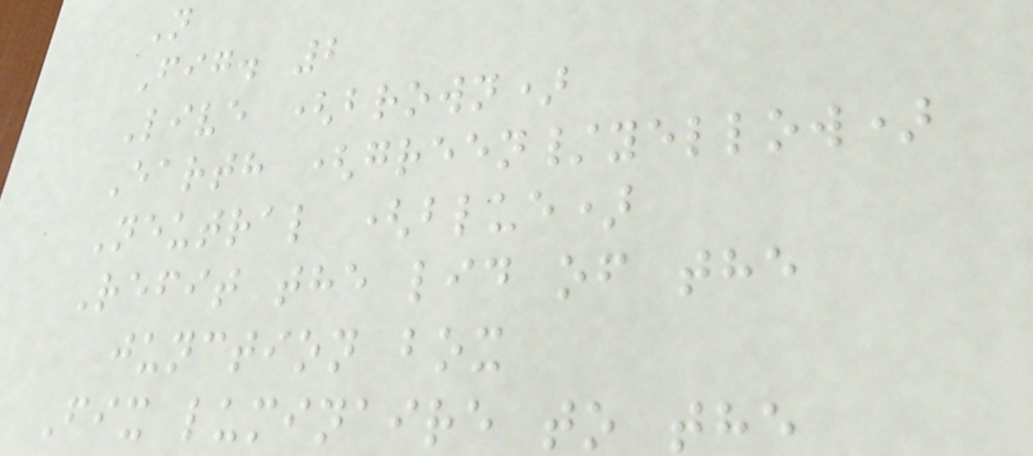N
Fig. 2
Live (brown)
Earth (green/yellow)
Neutral (blue)
Refit the lid of the
junction box
Fix luminaire to the
